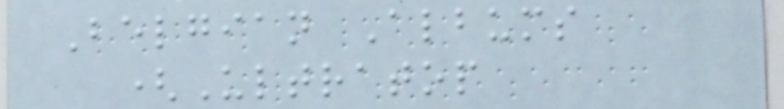Belgian Albums
(Ultratop
